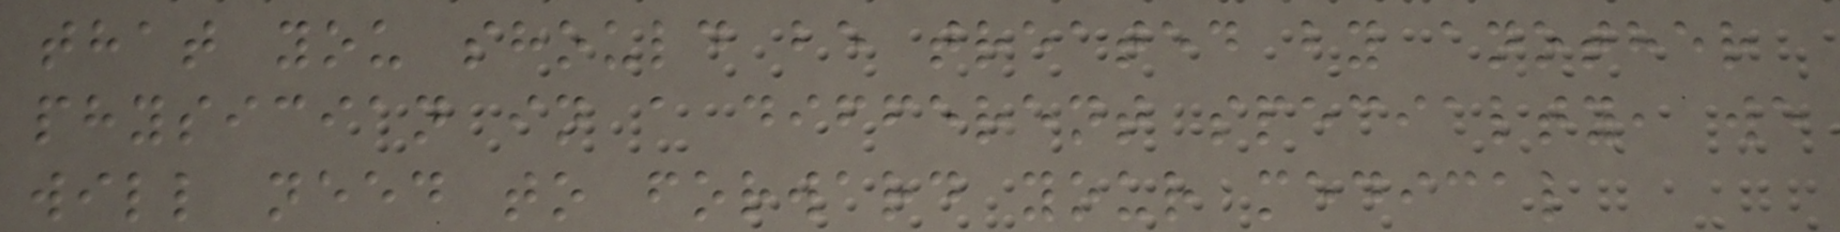that you should be treated by another
physician in a different specialty, we
will need to forward your medical
